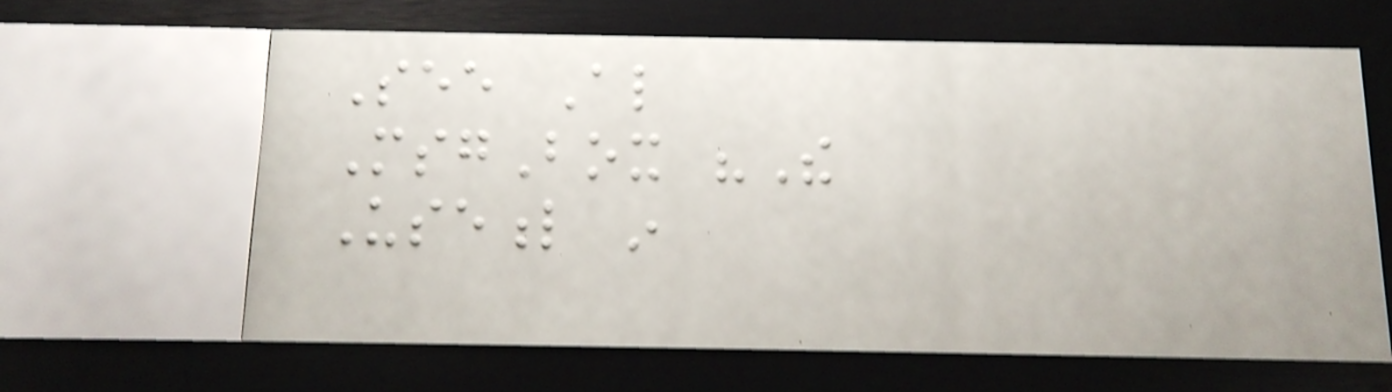See Also
MsgBox "The
Useful in
